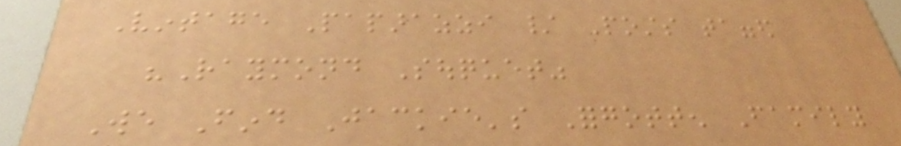Vintage Paparazzi / Posts tagged
"Raymond Souquet"
We Find Jackie's Forgotten Family
